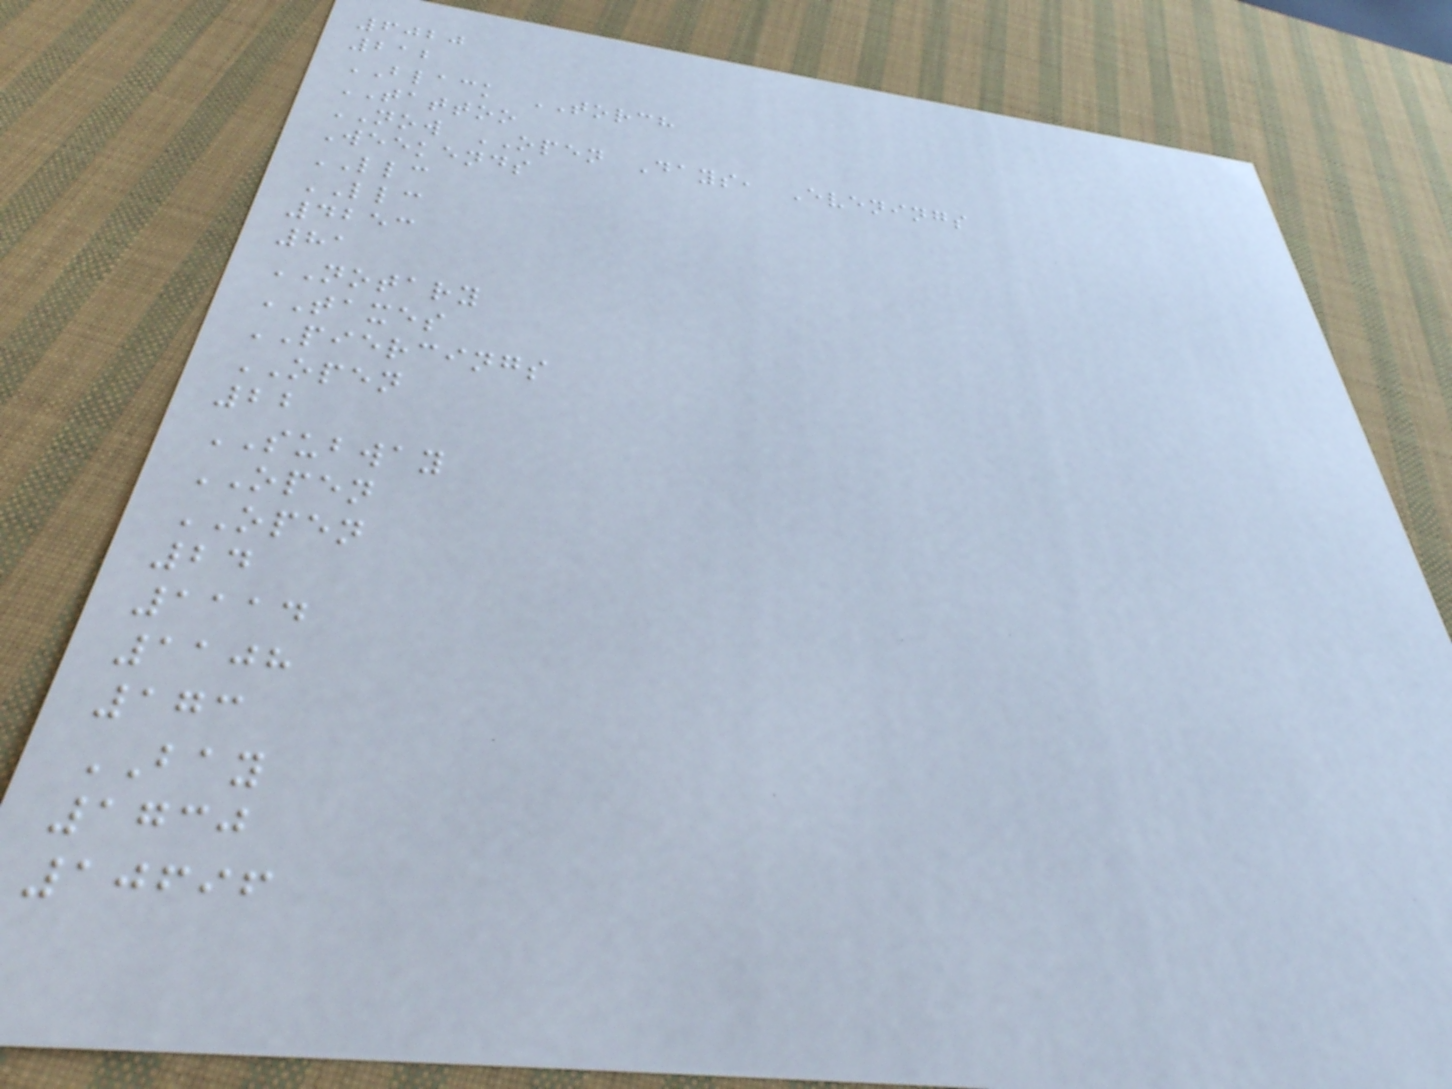6020
212
BLACK TORCH
TATTOO
NOW OPEN Days, Evenings
Weekends
LLC
LLC
4253
81
NOTARY
TAXES
PIERCINGS
OPEN
22
SUBWAY
OPEN
OPEN
24
1114
1108
173
BAY
1730
10696
